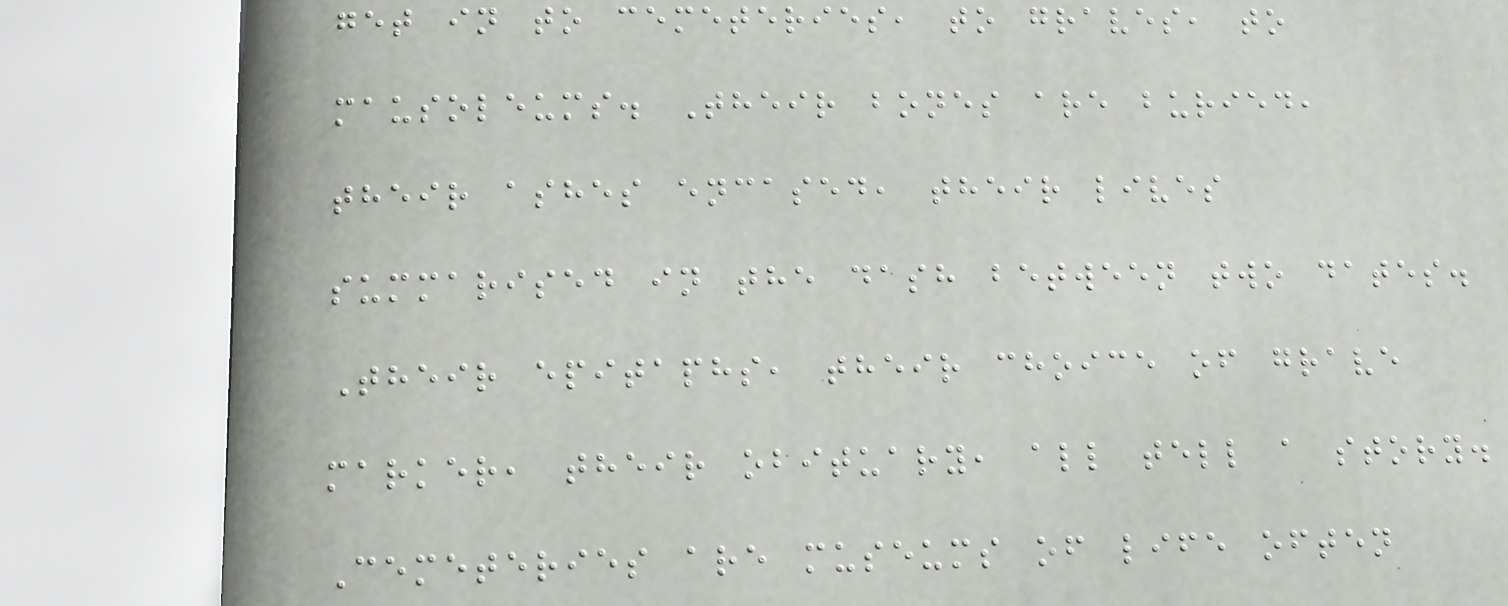get in to cemeteries, to graves, to
mausoleums. Their bones are buried,
their ashes encased, their lives
summarised in the dash between two dates.
Their epitaphs, their choice of grave
marker, their obituary, all tell a story.
Cemeteries are museums of life often
